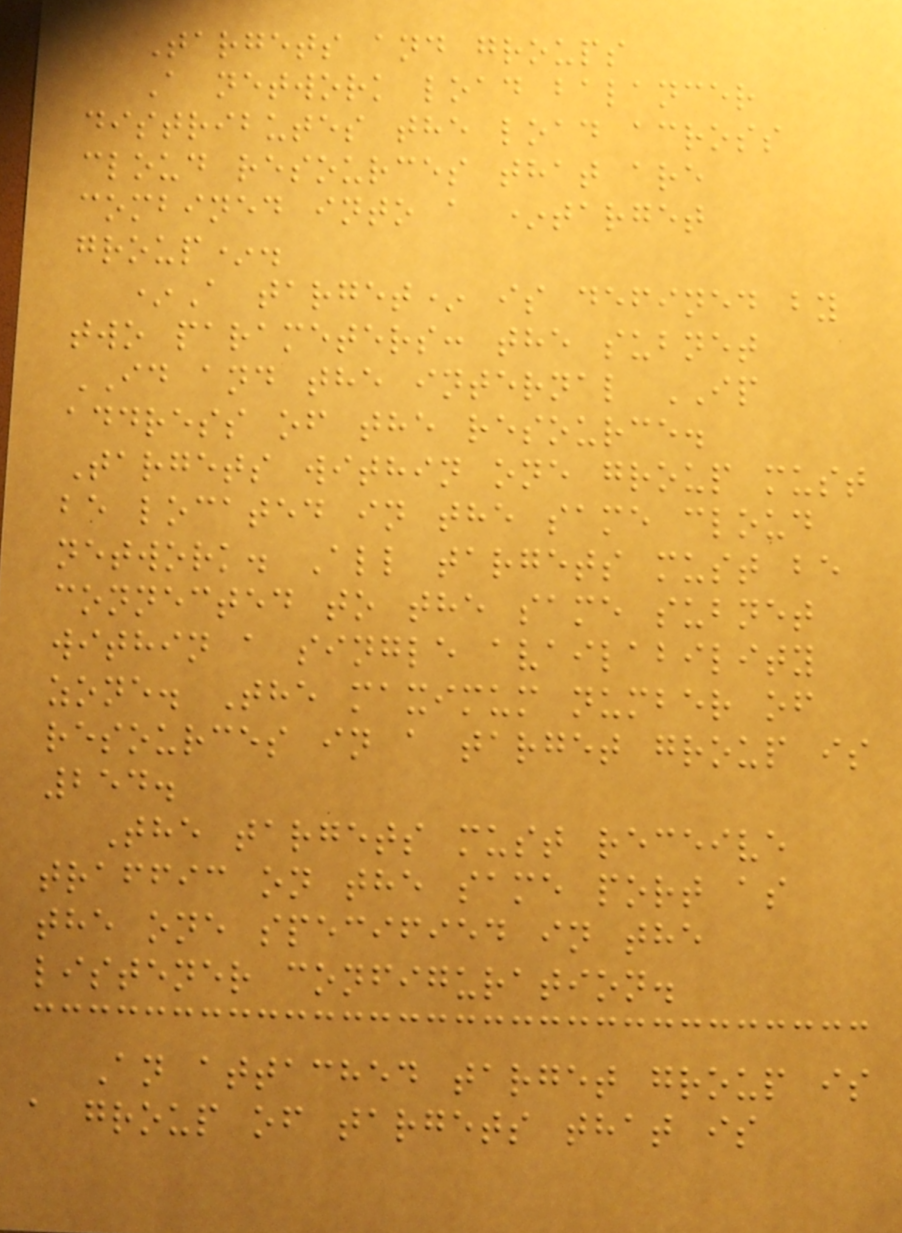Targets and groups
A network load balancer
distributes the load across
cloud resources that are
combined into a *target
group*.
*A target* is defined by
two parameters: the subnet
ID and the internal IP
address of the resource.
Targets within one group must
be located in the same cloud
network. All targets must be
connected to the same subnet
within a single availability
zone. The maximum number of
resources in a target group is
254.
The targets must receive
traffic on the same port as
the one specified in the
listener configuration.
An attached target group is
a group of targets that is
